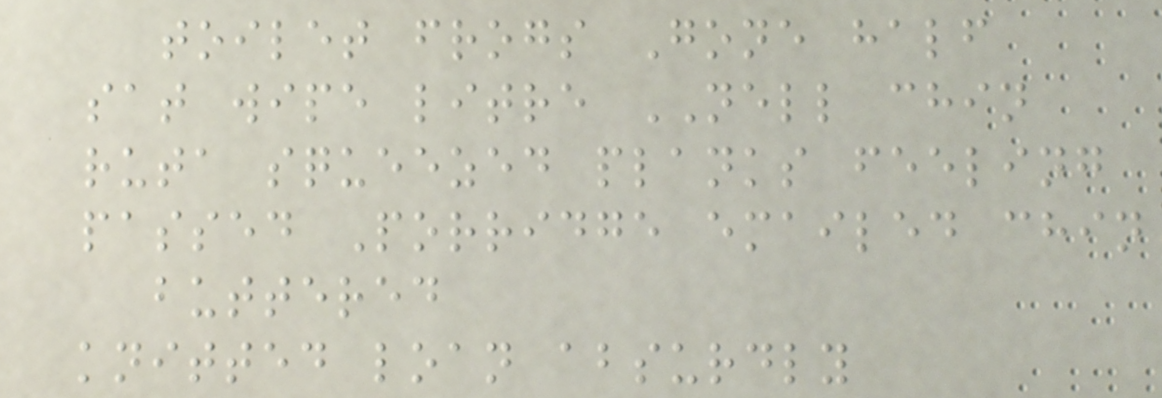toilet frogs Gone half
sat wipe litre NELL chin
ruta squeezed planks feeling
passed Porridge emailed chin
buttered
knitted loan absurdly
